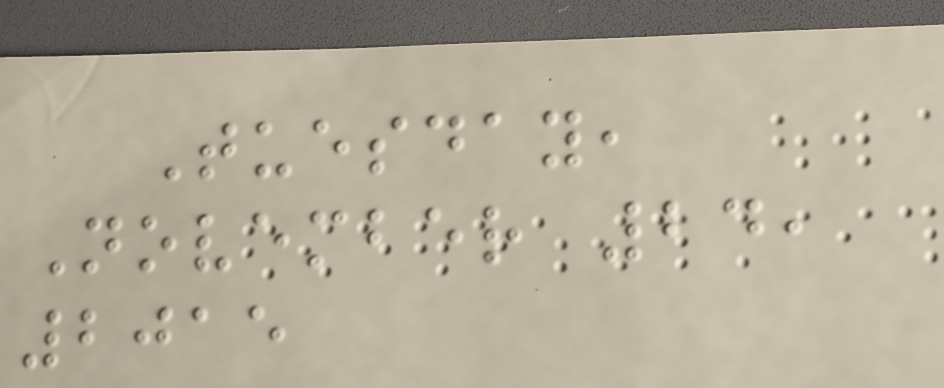Tuesday,
November 24,
2015
